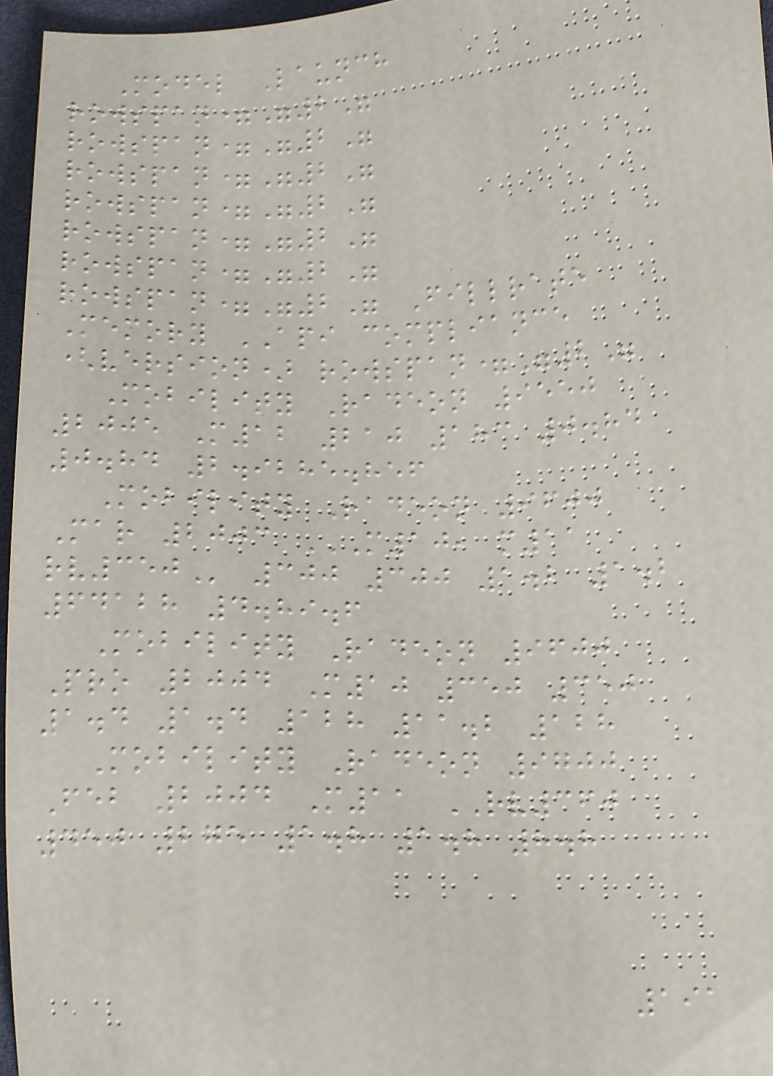Model Launch
rowspan="2"
rowspan="2"
rowspan="2"
rowspan="2"
rowspan="2"
rowspan="2"
rowspan="2" Fillrate
Memory API compliance
(version) rowspan="2"
Mobility Radeon 9550
2005 M12 210 183 0.84
0.84 2.9285.856
Mobility Radeon 9600
Mar 2003 M10, M11
RV350 300 300 1.2 1.2
64128 4.89.6
Mobility Radeon 9600
Pro 2004 M10 350 350
1.4 1.4 128 11.2 128
Mobility Radeon 9700
Feb 2004 M11 RV360
450 275 1.8 1.8 8.8
191
